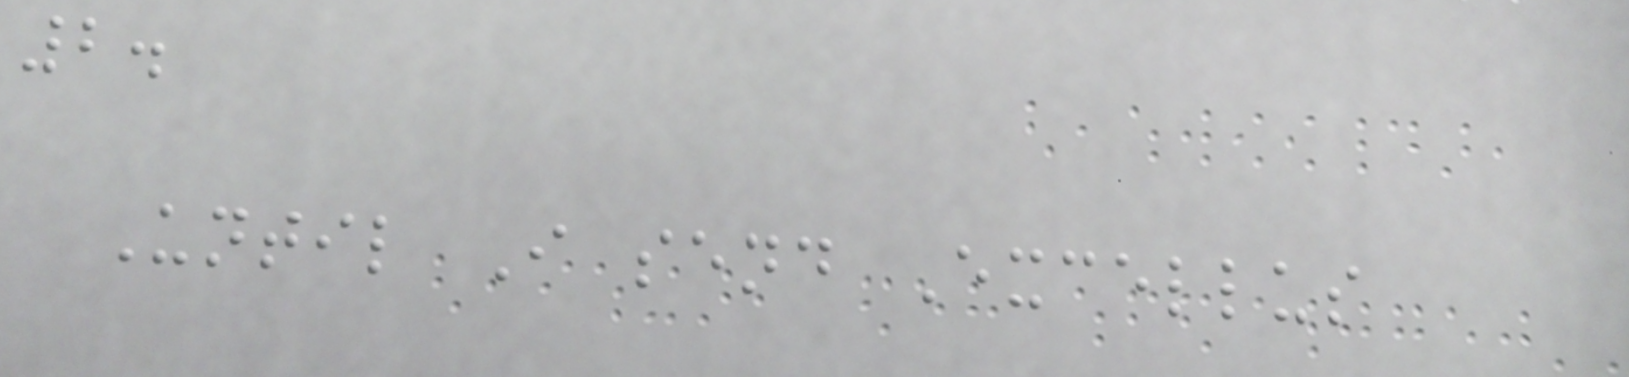2.
Until I send Excellus
